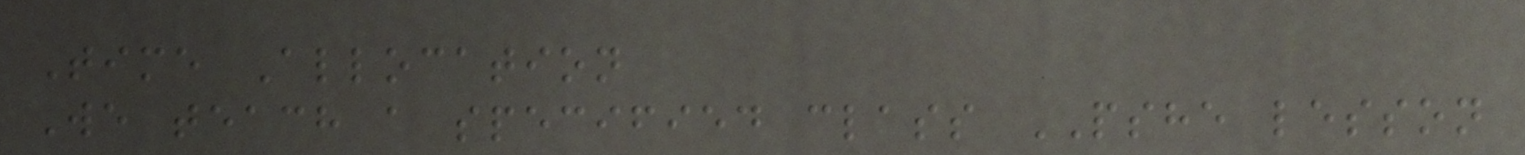Time Allocation
We teach a specified class PSHE lesson
